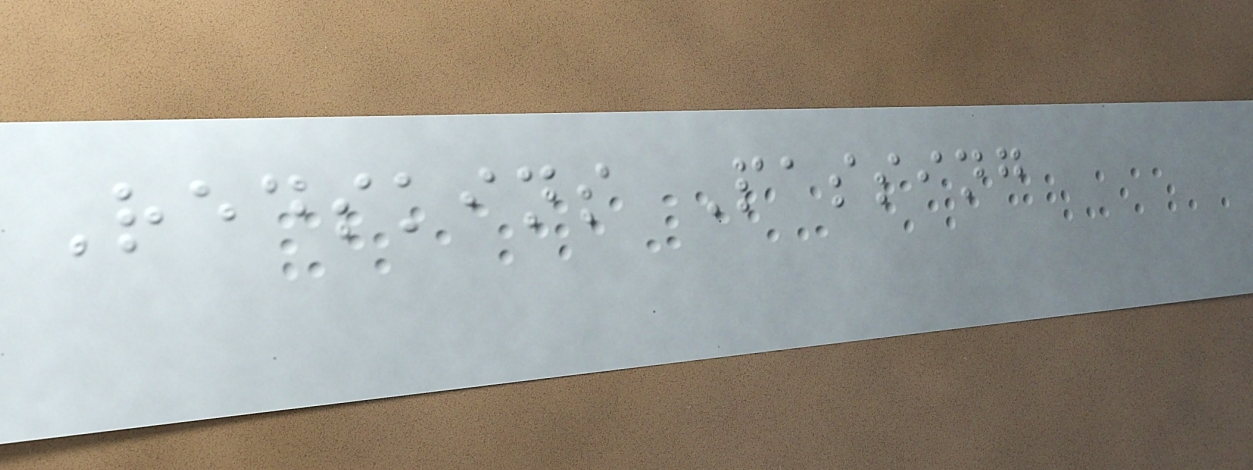Redskins Passing
